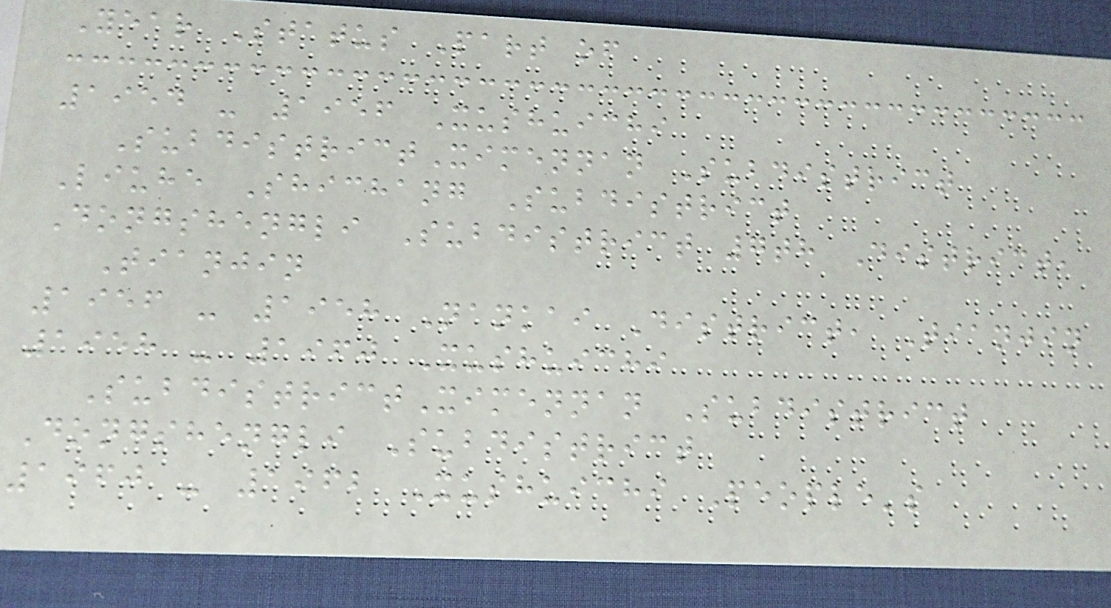Year Status Part of
1954 - 1956 Xushuichi
SubdistrictXimennan Subdistrict
Liuhe Shichang Subdistrict
Dongshengli Subdistrict 7th District,
Tianjin
1956 - 1958 Nankai District, Tianjin
1958 - 1960 Xushuichi
SubdistrictXimennan Subdistrict
Dongshengli Subdistrict
1960 - 1962 Xushuichi People's
